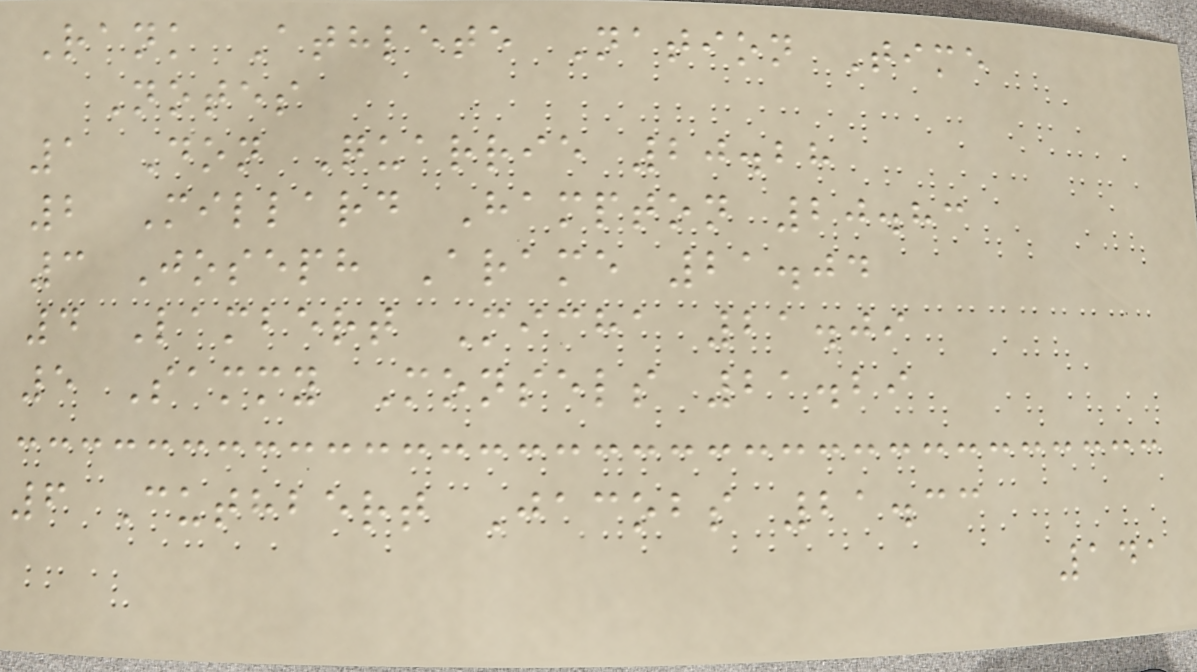Rank Athlete Nation Time
Notes
1 Don Quarrie 20.28
2 Millard Hampton 20.83
3 Joseph Arame 21.04
4 Lambert Micha 21.09
5 Sammy Monsels 21.29
6 Cuthbert Jacobs 21.33
141
